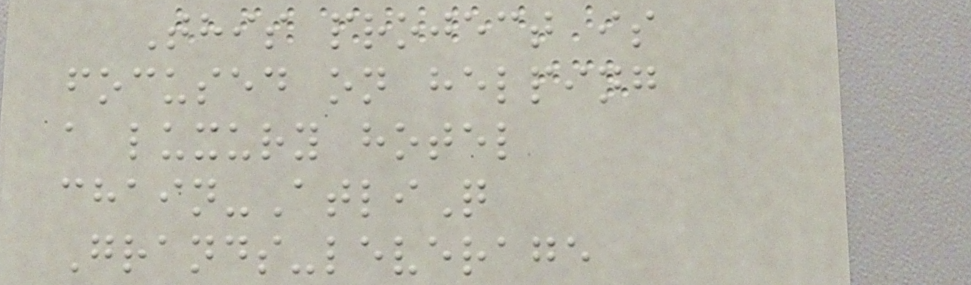This project is
focused on helping
a luxury hotel
chain-AtliQ
Grands-leverage
